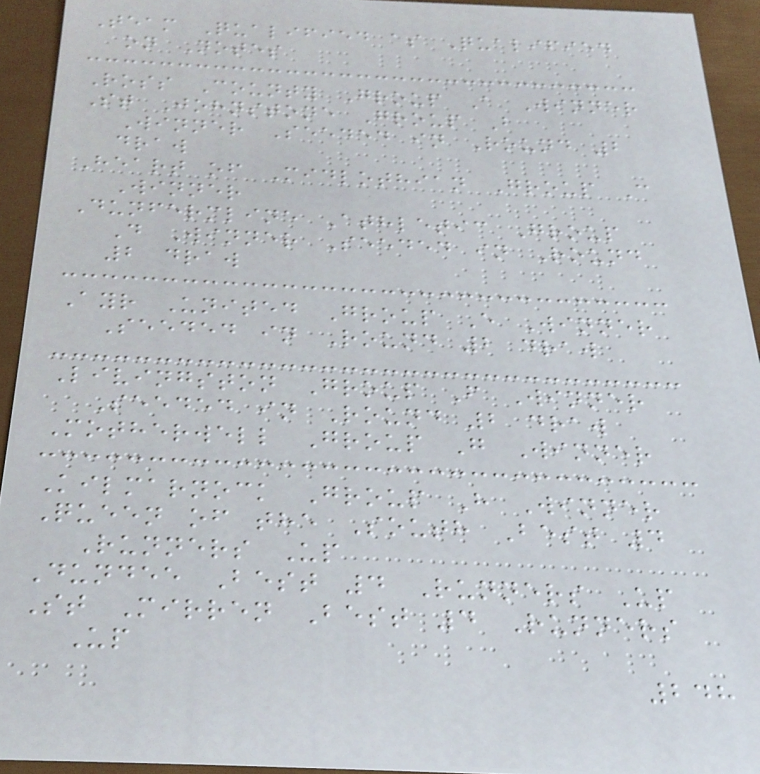Team Qualified as Qualified
on Notes
Ross County Group A Winner
St Johnstone Group B
Winner Seeded in Round 2
draw
Heart of Midlothian Group C
Winner
Dunfermline Athletic Group
D Winner Seeded in Round
2 draw
Ayr United Group E Winner
Seeded in Round 2 draw
Livingston Group F Winner
Seeded in Round 2 draw
Motherwell Group G Winner
Kilmarnock Group H Winner
Queen of the South Best 4
Runners Up
Dundee Best 4 Runners Up
St Mirren Best 4 Runners
Up
248
